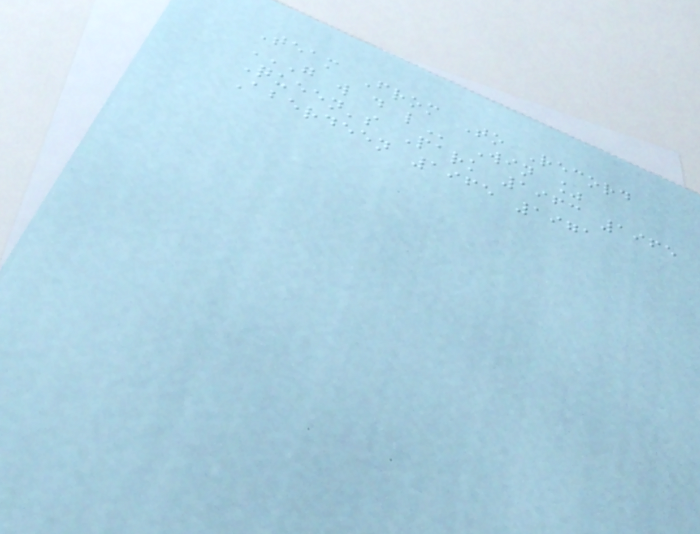Team From To Record
G W D L Win %
Queen's Park 1963 1965
Aberdeen 1965 1971
